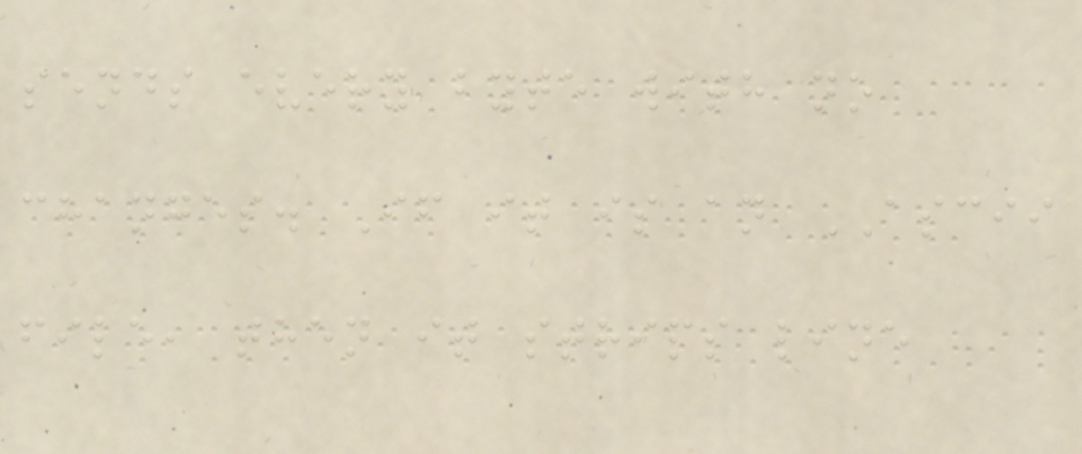sends every byte with no
changes. If it is an ASCII
file, then it strips line
